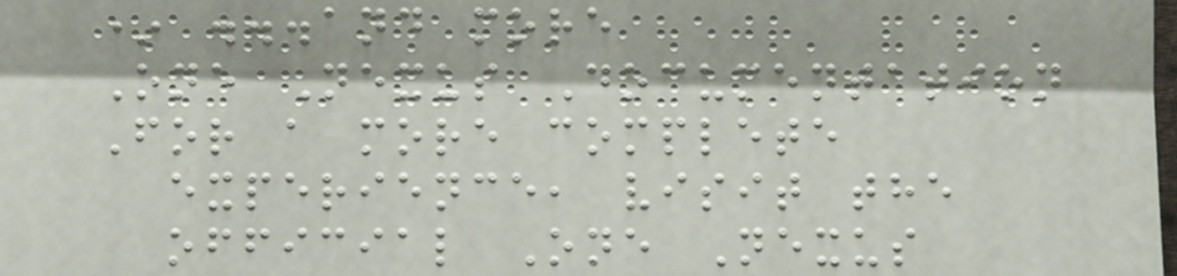* ...and more
One Nexus Documentation
For a more complete
experience, visit the
official One Nexus
